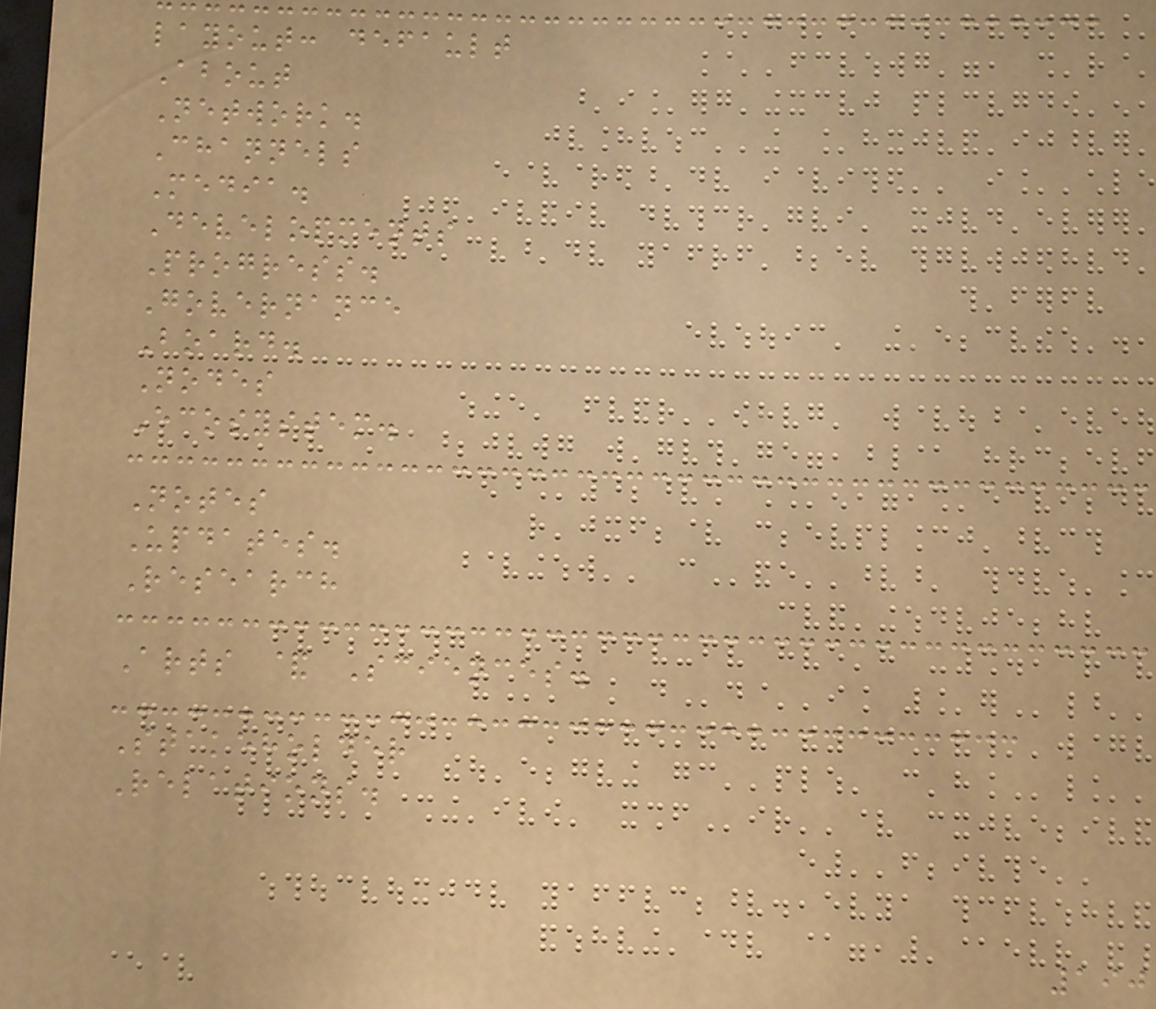layout: default
About
Network.
Channels
Media.
Developments
Progress.
Governance
Board.
Nodes
Ecosystem.
Notes
Updates.
Research
Arts & Sciences.
Stakeholder
Relations.
190
